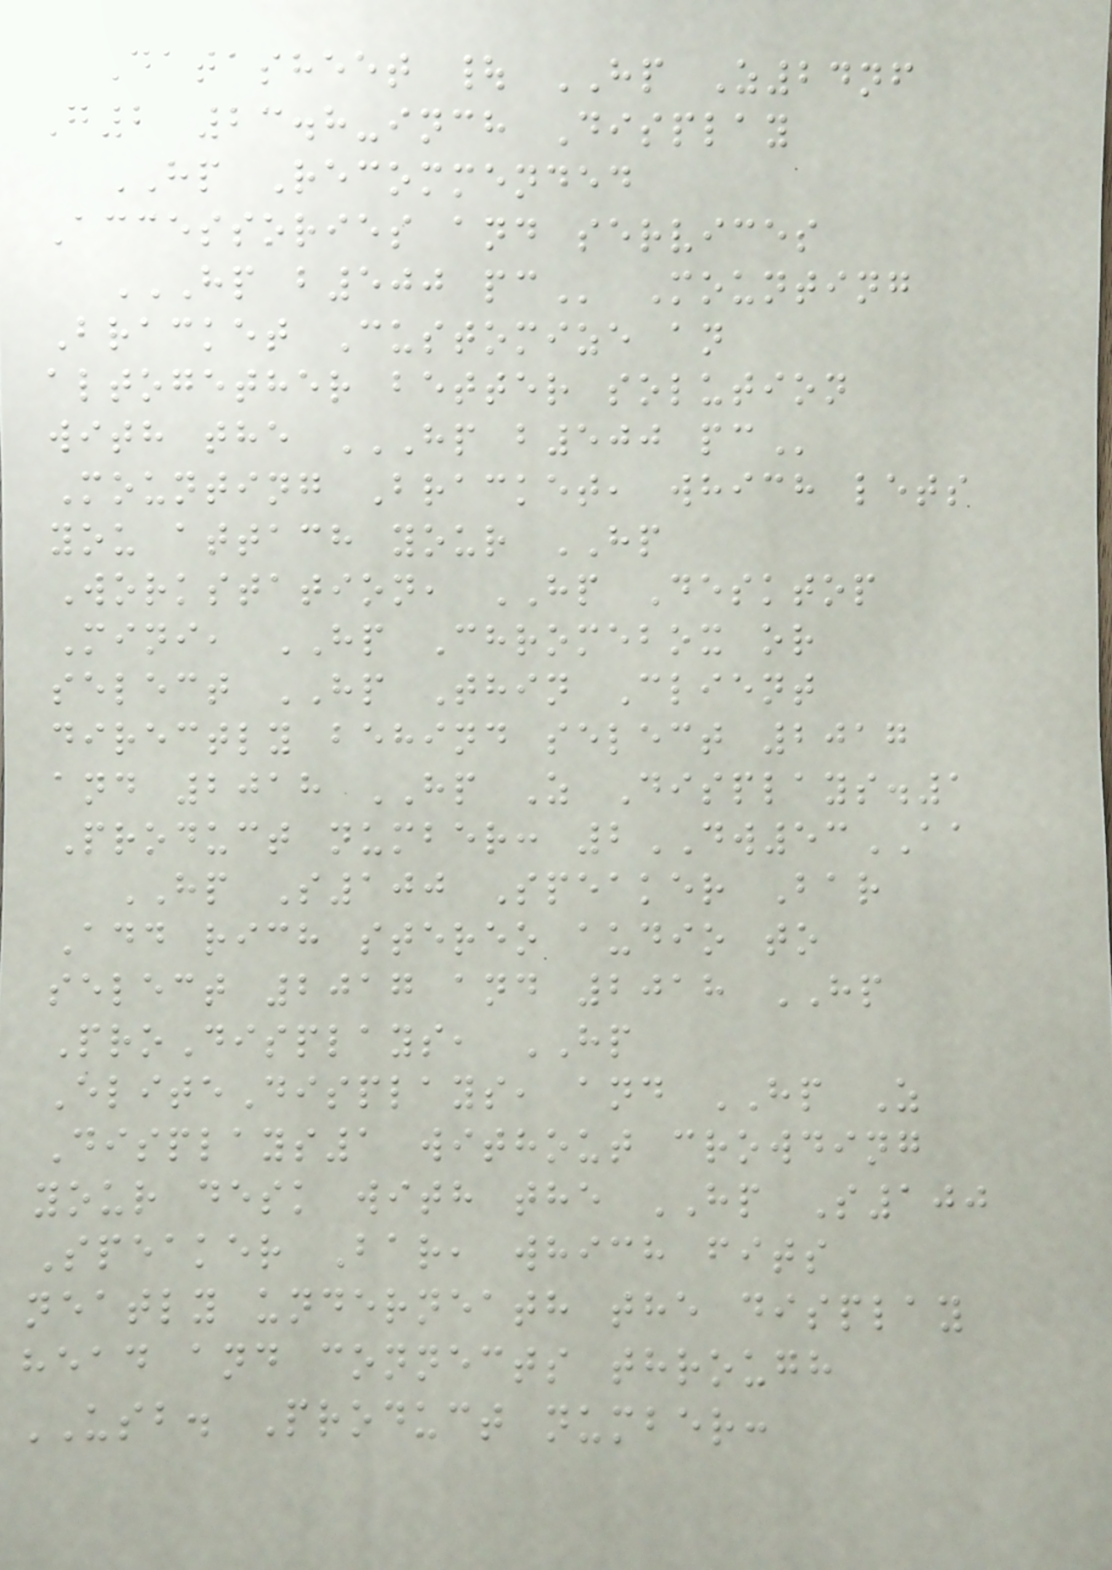Datasheet | HP Z24nf
G2 23.8-inch Display
HP Recommended
Accessories and services
HP B500 PC Mounting
Bracket Customize an
altogether better solution
with the HP B500 PC
Mounting Bracket, which lets
you attach your HP
Workstation, HP Desktop
Mini, HP Chromebox or
select HP Thin Client
directly behind select 2017
and 2018 HP Z Displays.1
Product number: 2DW53AA
HP S100 Speaker Bar
Add rich stereo audio to
select 2017 and 2018 HP
ProDisplays, HP
EliteDisplays, and HP Z
Displays1 without crowding
your desk with the HP S100
Speaker Bar, which fits
neatly underneath the display
head and connects through
USB. Product number:
